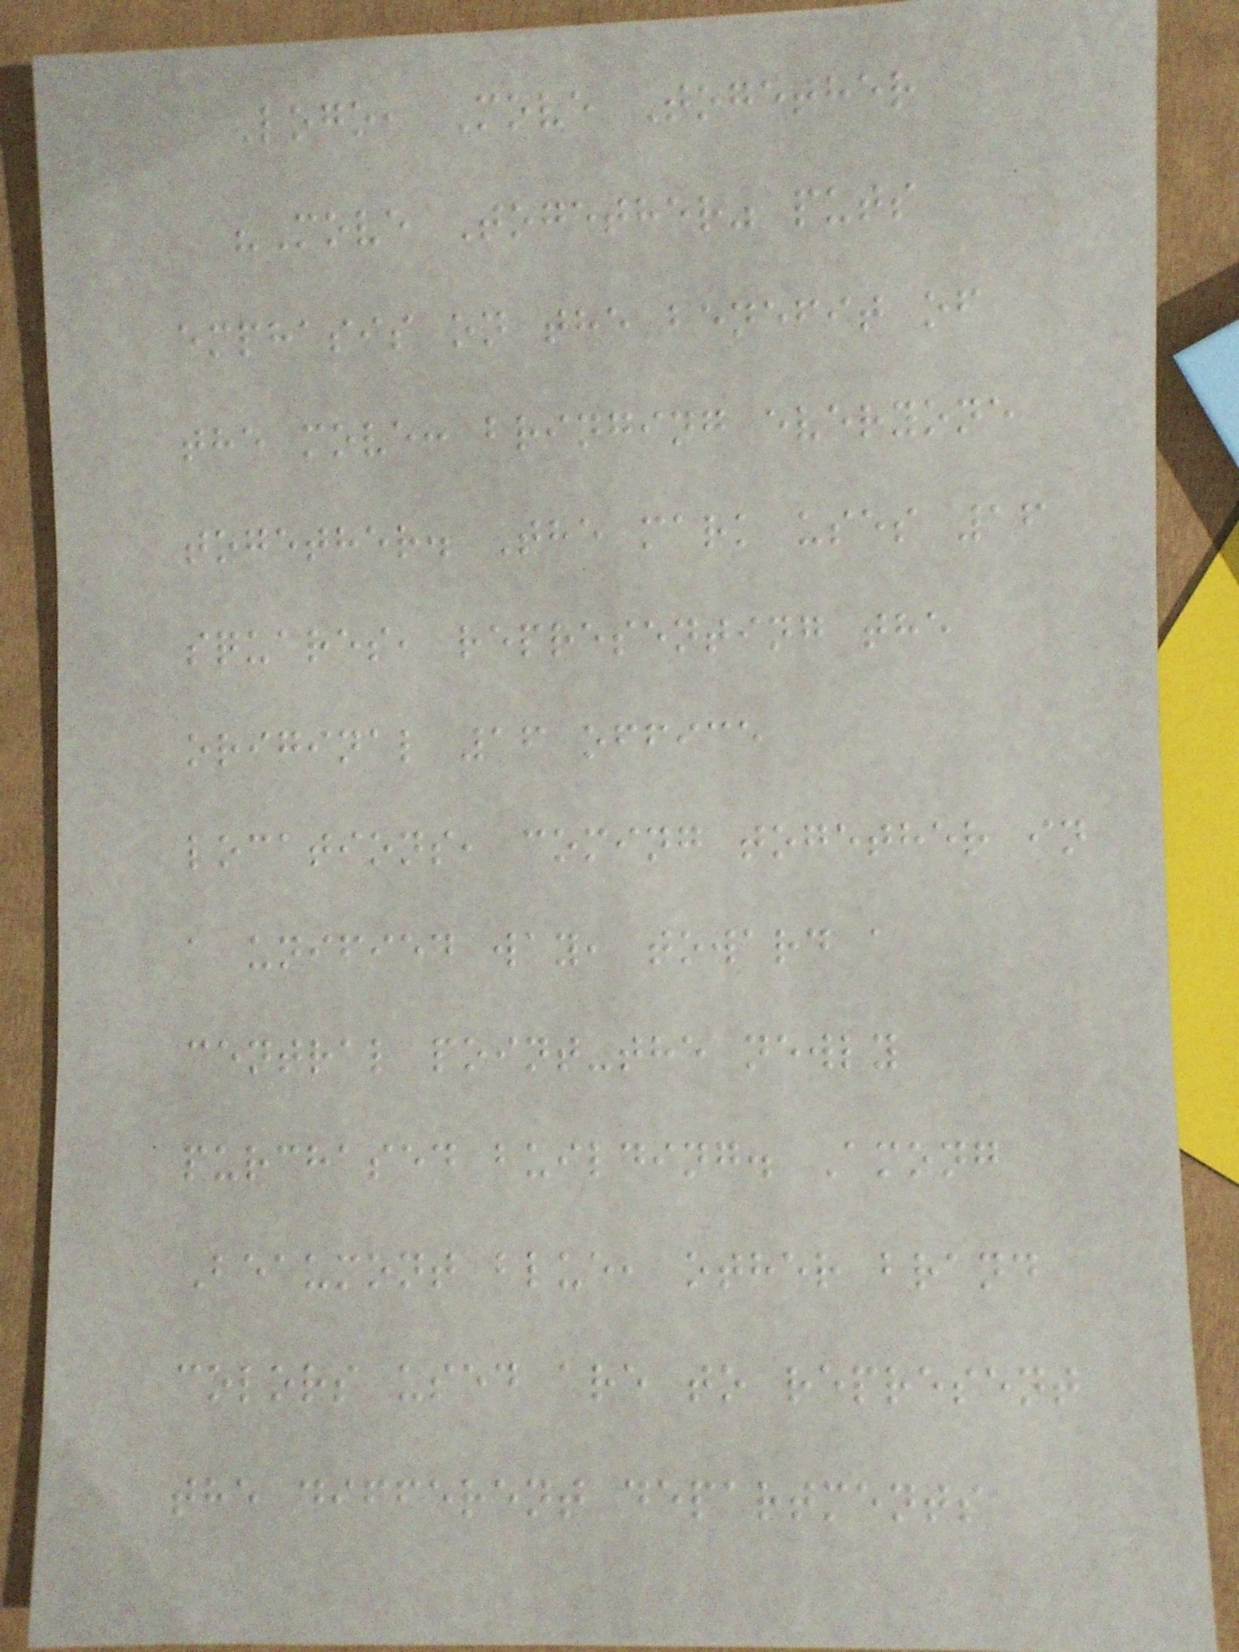Logo, Move Together
"Move Together" puts
emphasis on the benefit of
the move: bringing everyone
together. The mark uses 16
squares, representing the
original 16 office
locations, coming together in
a unified way, toward a
central point-the newly
purchased building. Among
Beaumont blue, other brand
colors used are to represent
the different departments
